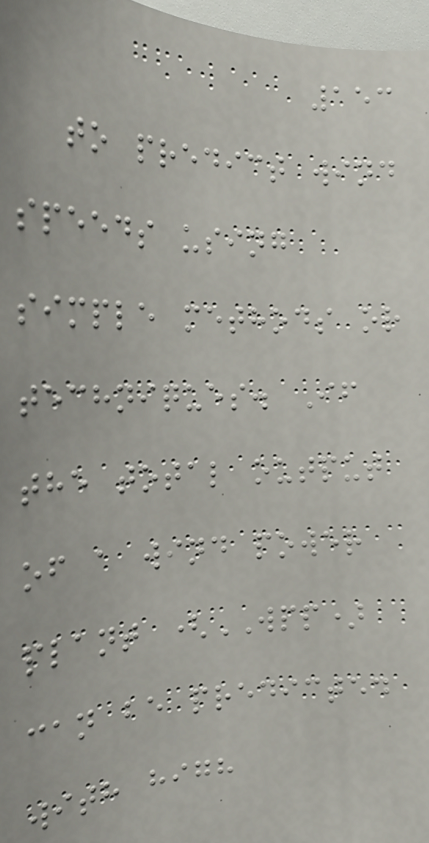153
to predict wind
speeds using
simple methods or
techniques. If
the total output
of a wind power
plant (WPP)
can be predicted
with high
